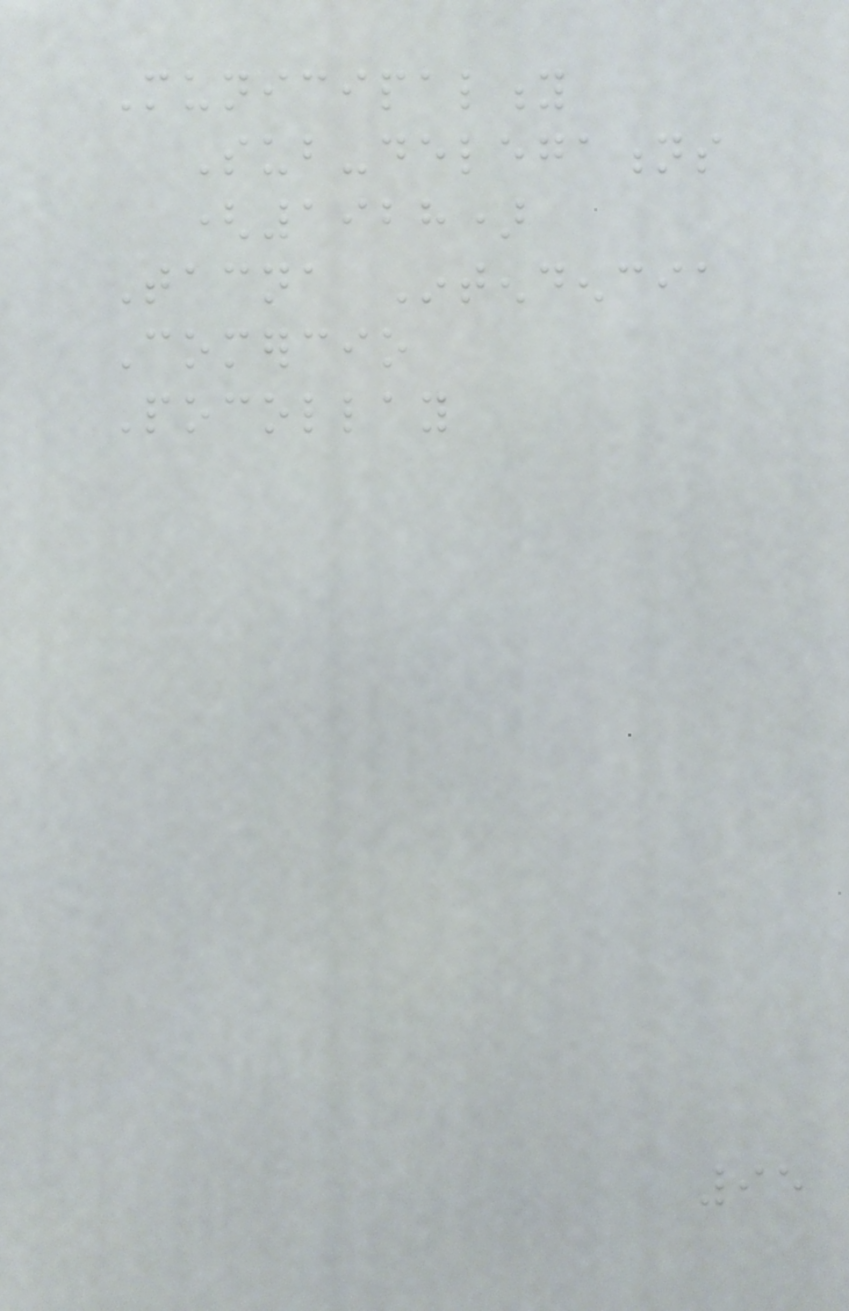Municipality
Sub-delegations
(1928)
Tacna Intendencia
Comercio
Pocollay
95
